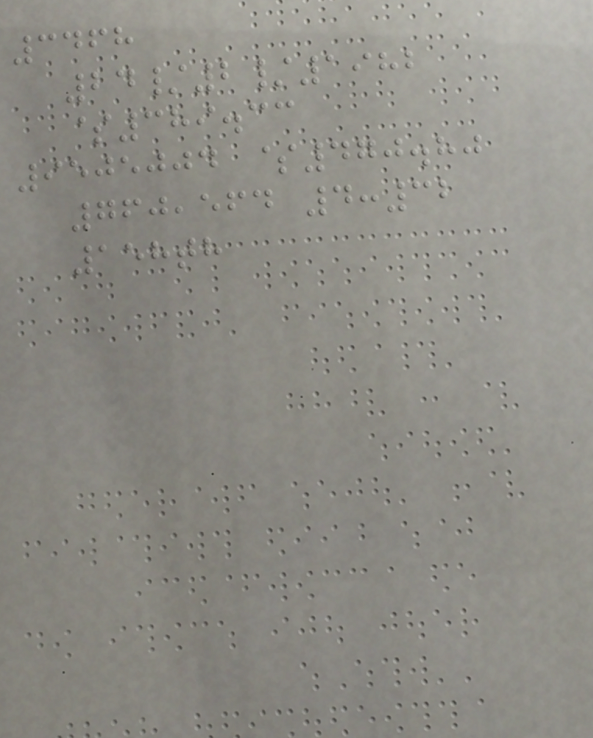3468
24/2/1982
$389.33
9505004 $470.80
760,564 4:32
158th
